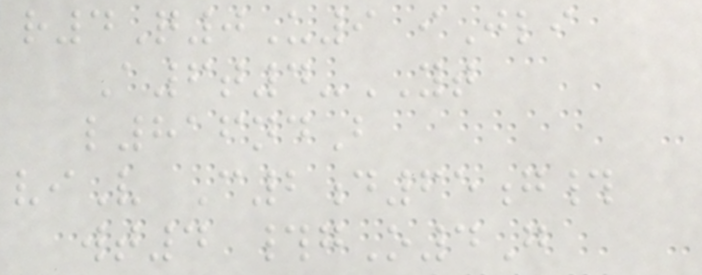r4Q0U9 iJli
A6t4-YT
l816ndB
viV C2d65g#
wt4 #gO4G
